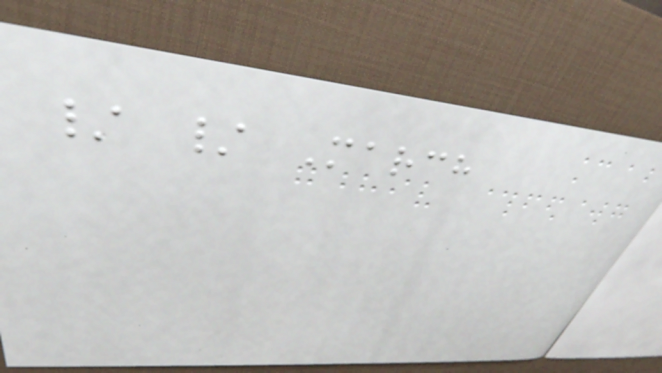/ / March
